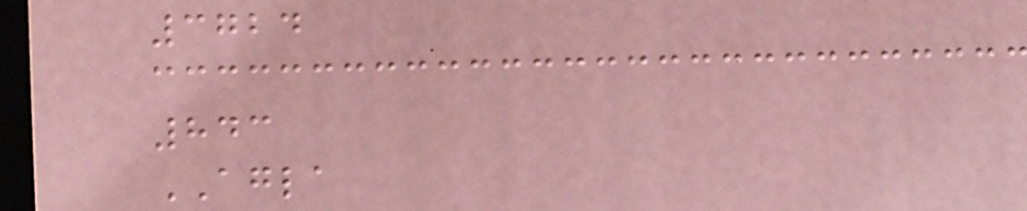3724
843
AGLA
